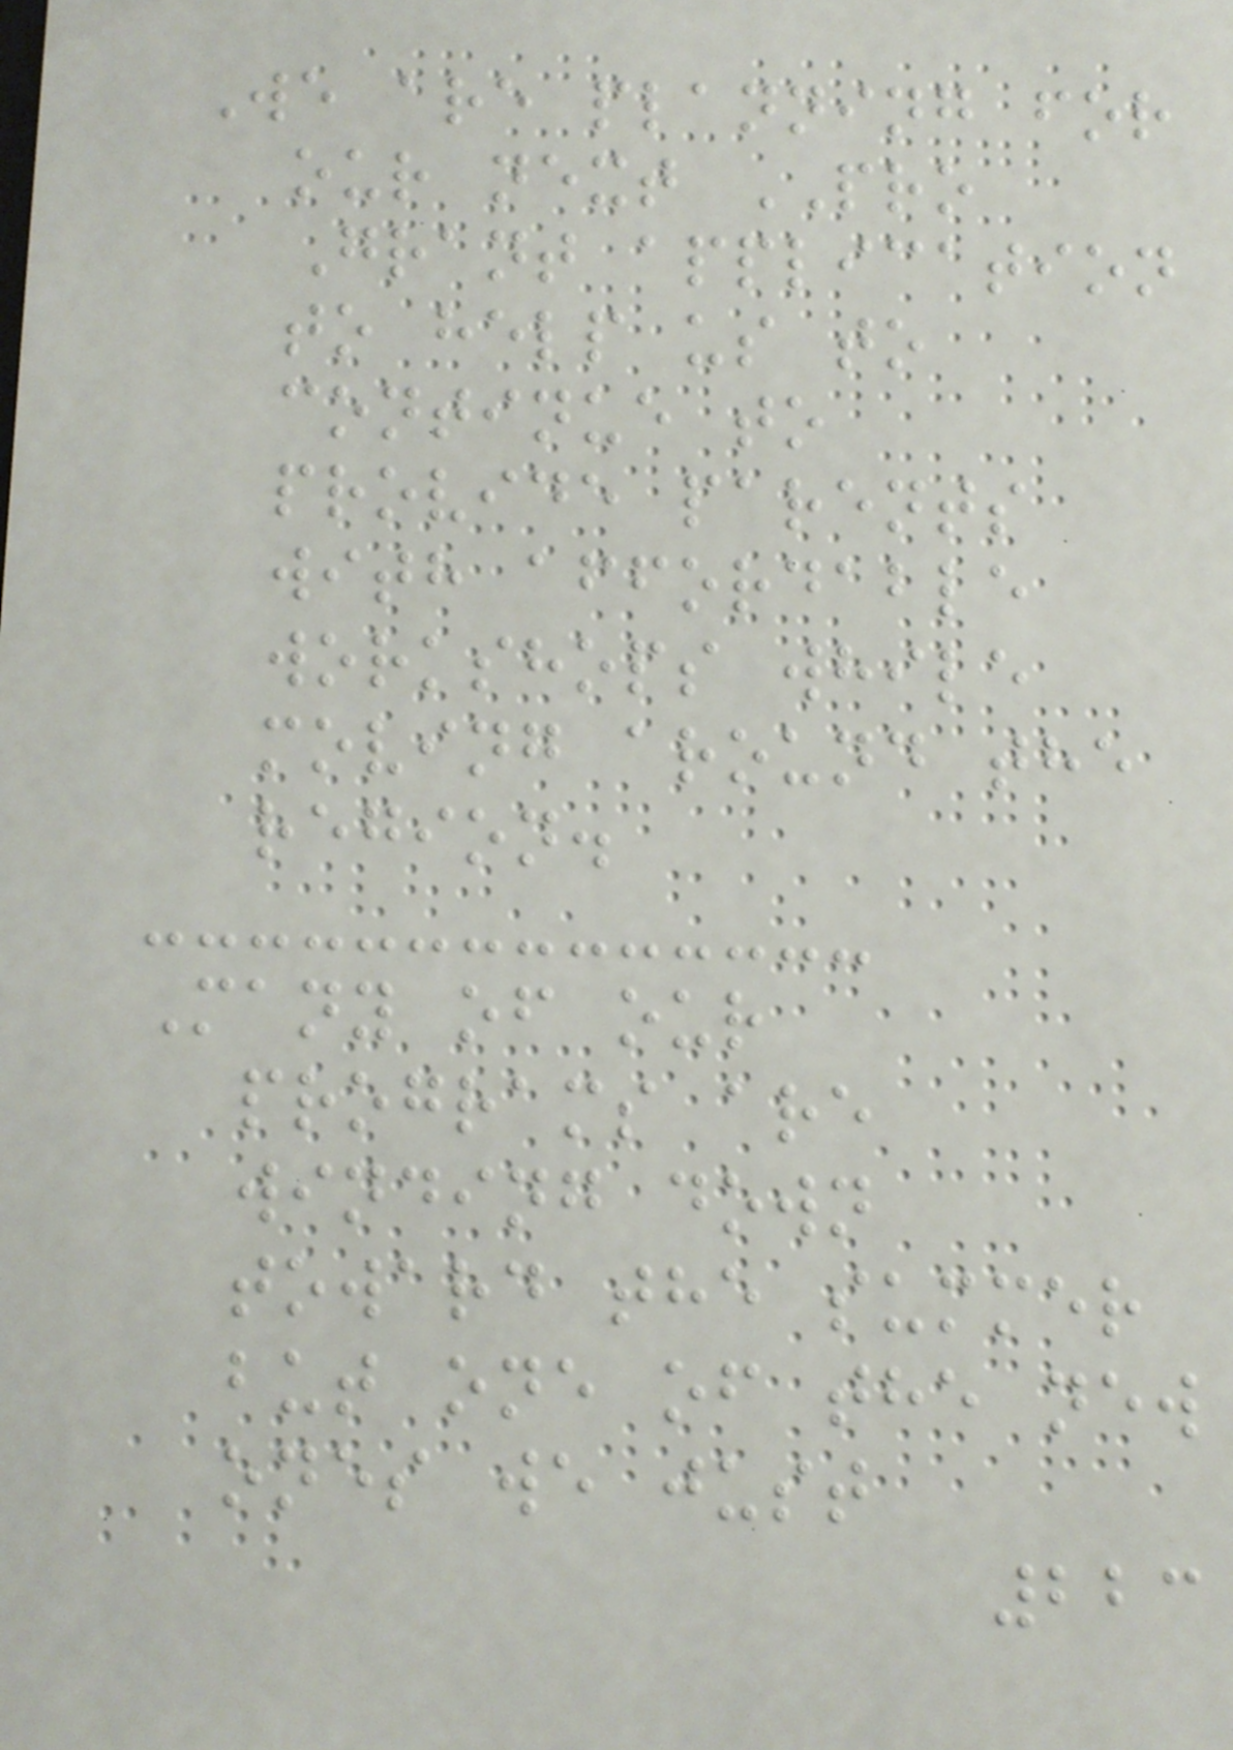We are planning for
our next PRO
Grant application
to help us to
continue to
provide parents
with affordable
workshops while
moving around the
region.
Many of our
programs are
winding down
toward the summer
but one of the new
ones we just
223
